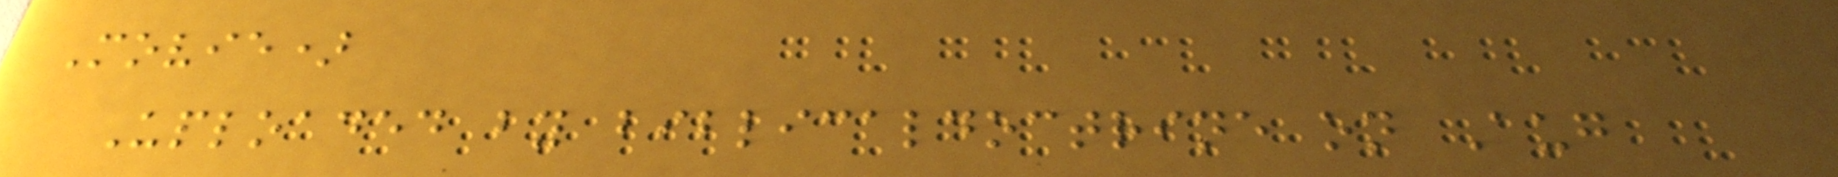Movie)
Uploaded by biblicaldoctrine on Aug
